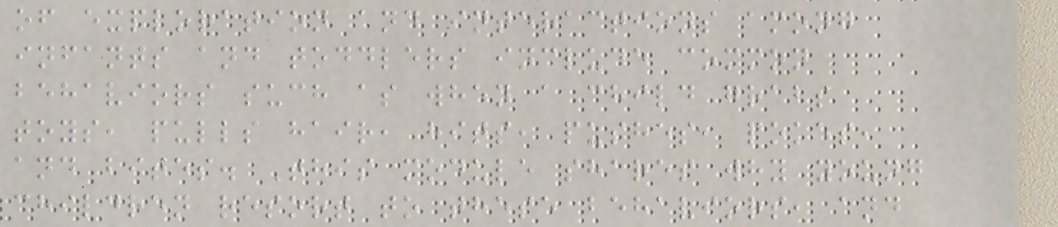of exploration and interactions among
infants and toddlers include common
behaviors such as when a child grabs
toys, pulls hair, hits, pushes, pokes,
and bites. This module shares why young
children resort to these behaviors, and
